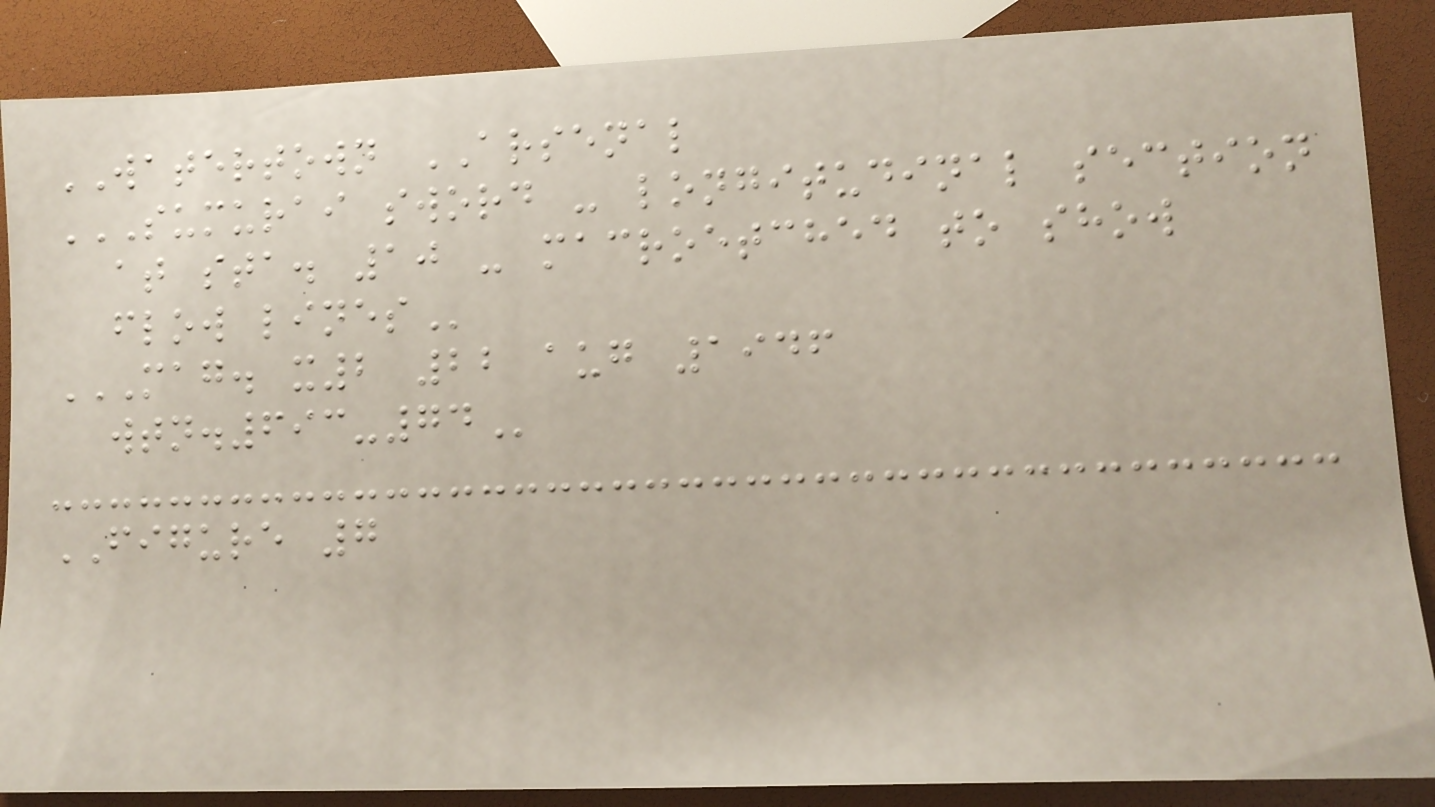WATERTOWN ARSENAL
SUMURAI SWORD - LONGITUDINAL SECTION
AT STA. 10 - MACROETCHED TO SHOW
FLOW LINES
MAG. X2 22 AUG 1946
WTN.693-74
FIGURE 7
